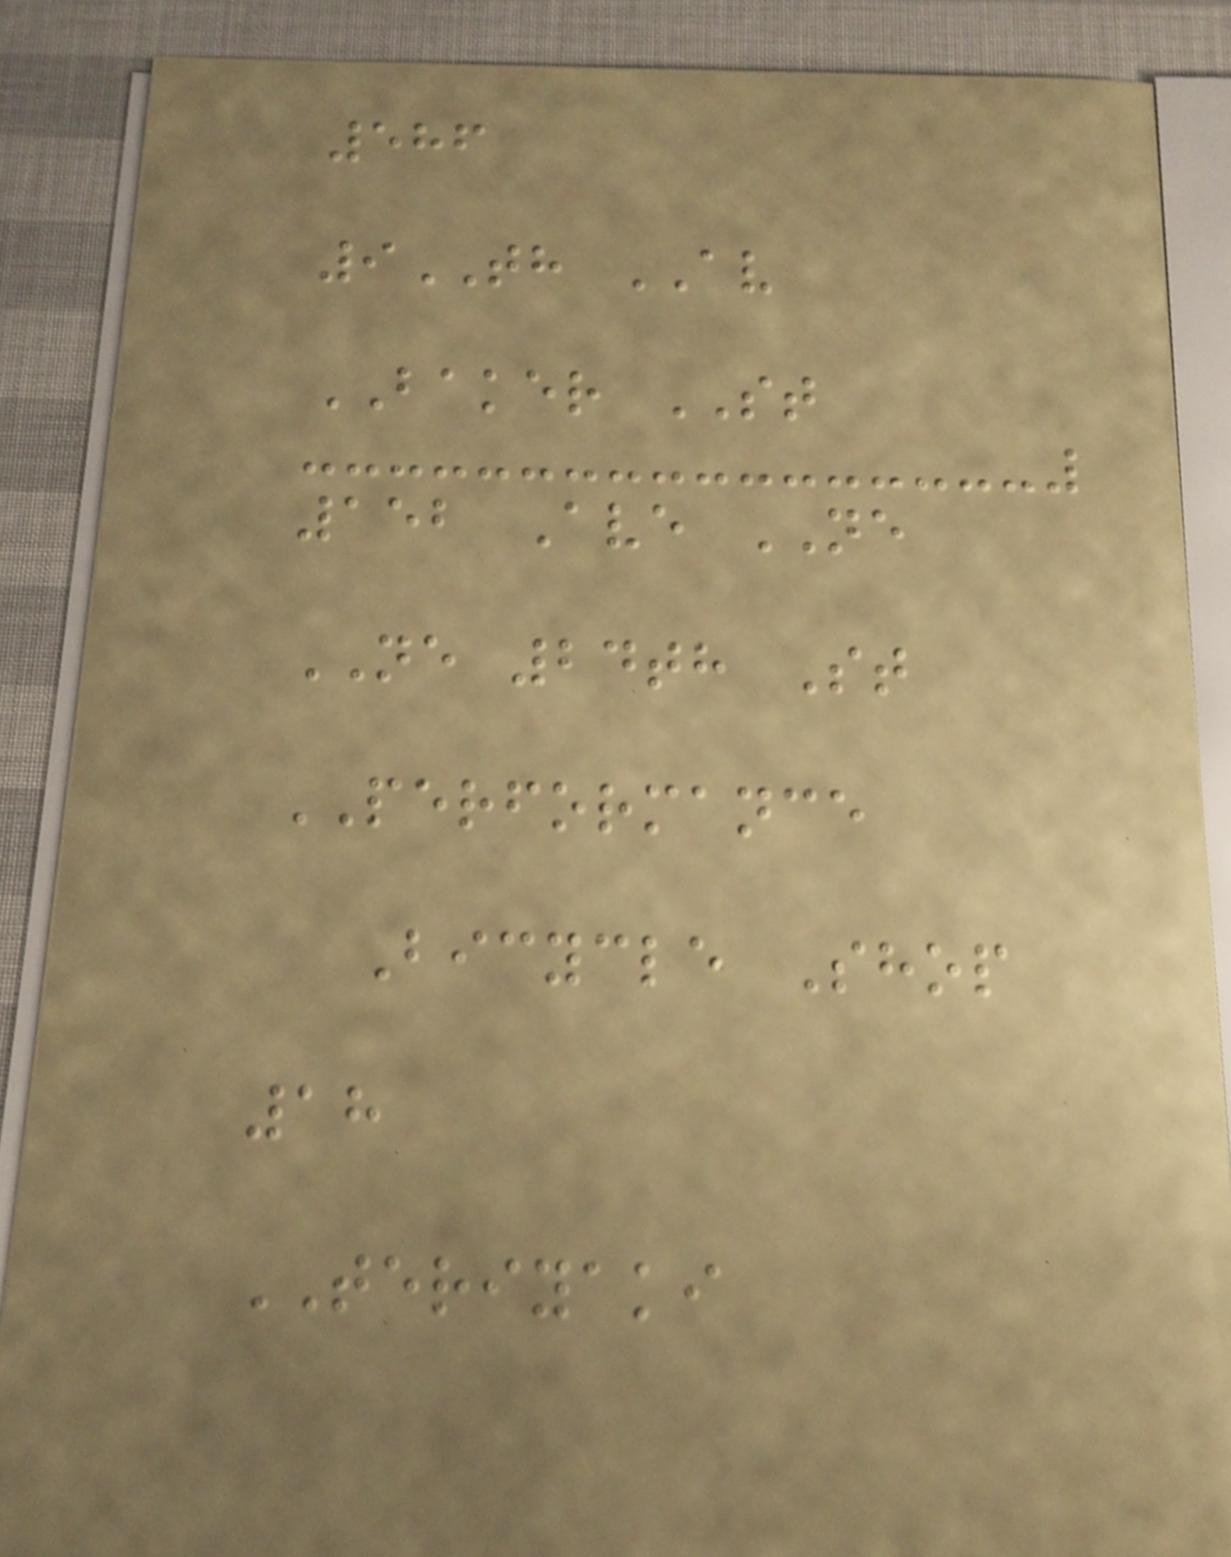586
9TH AV
BAKER ST
152 Ave NE
NE 24th St
PERFORMANCE
Bicycle Shop
18
TERIYAKI
